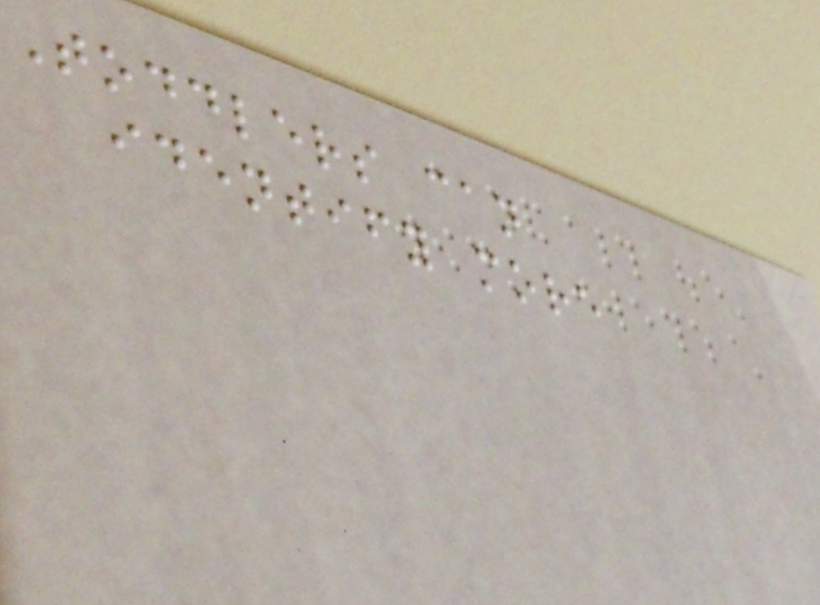Toddlers can
identify more
